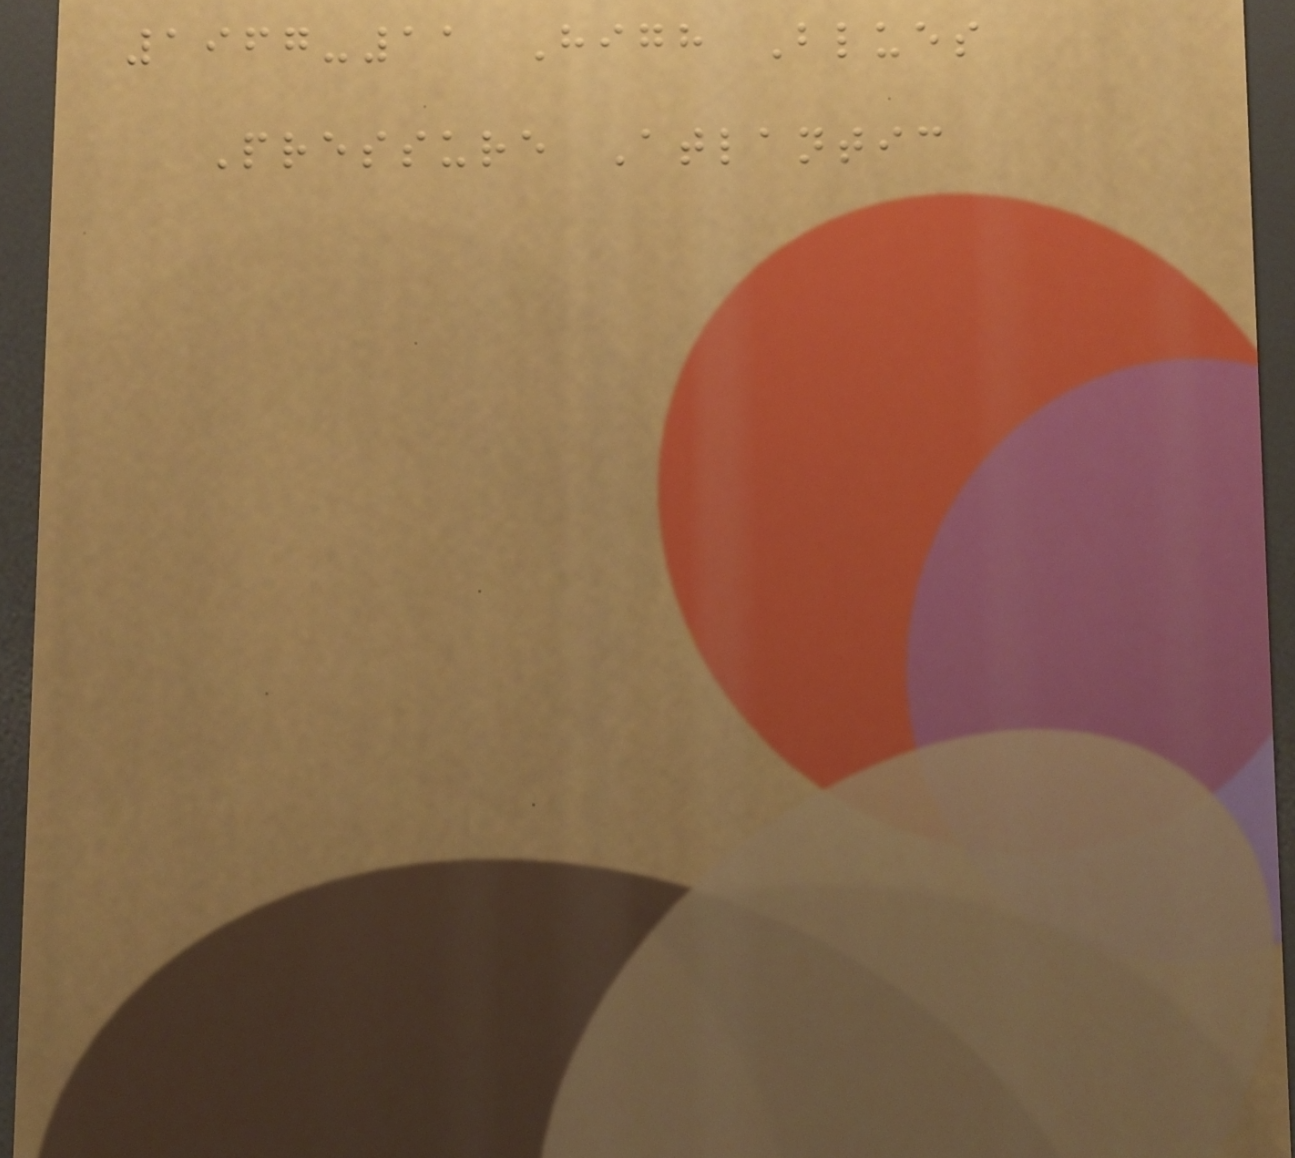1967-11 High Blues
Pressure Atlantic
